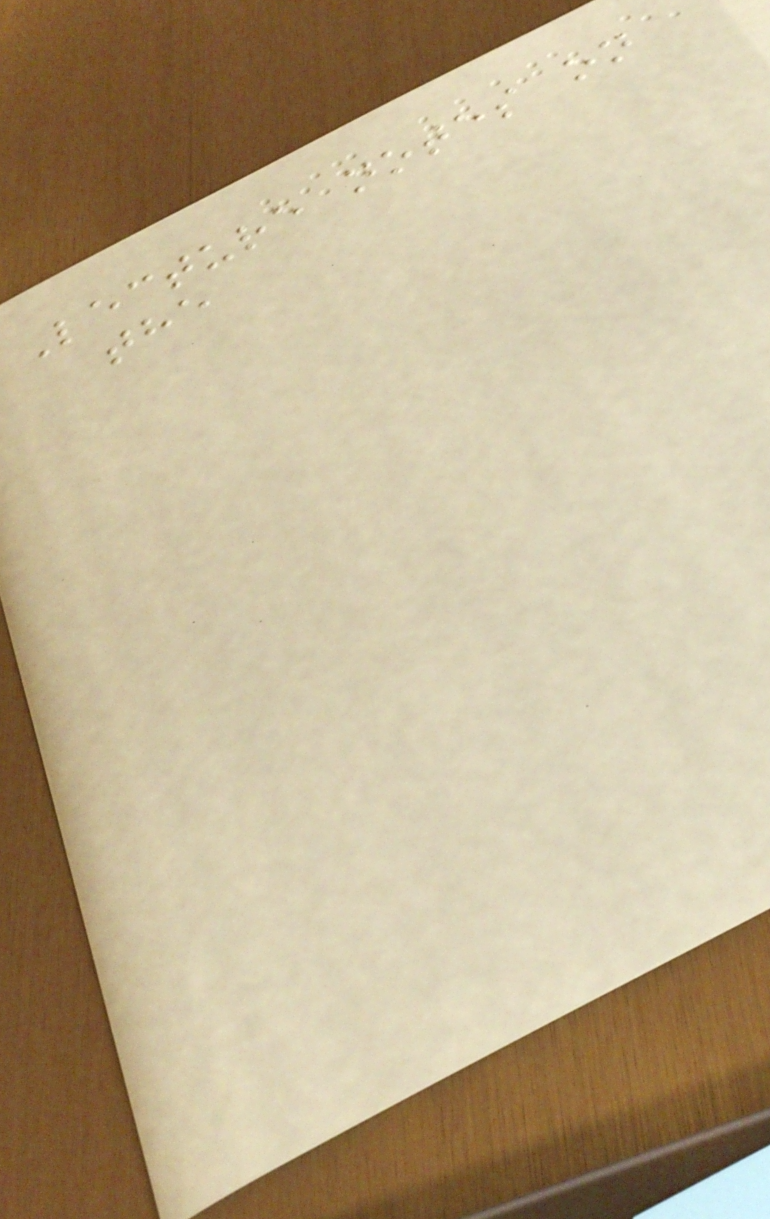Lecture notes on
the
